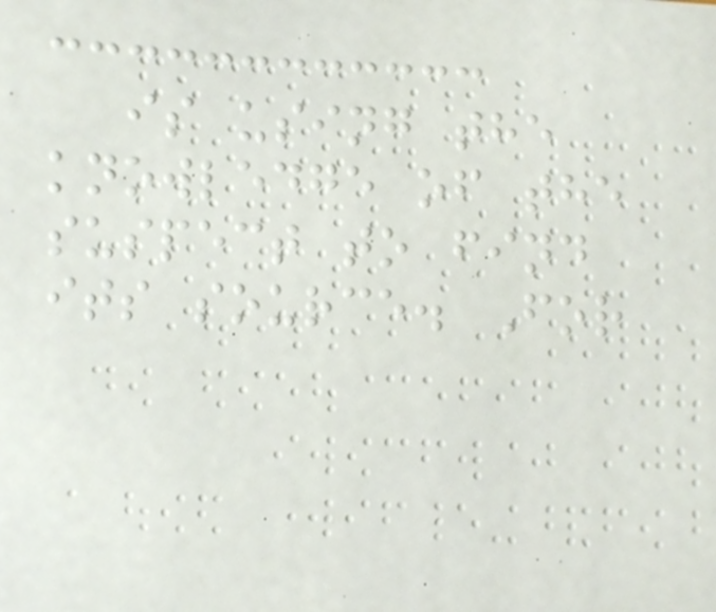is using the
knowledge of the
suspect to find
its source. For
